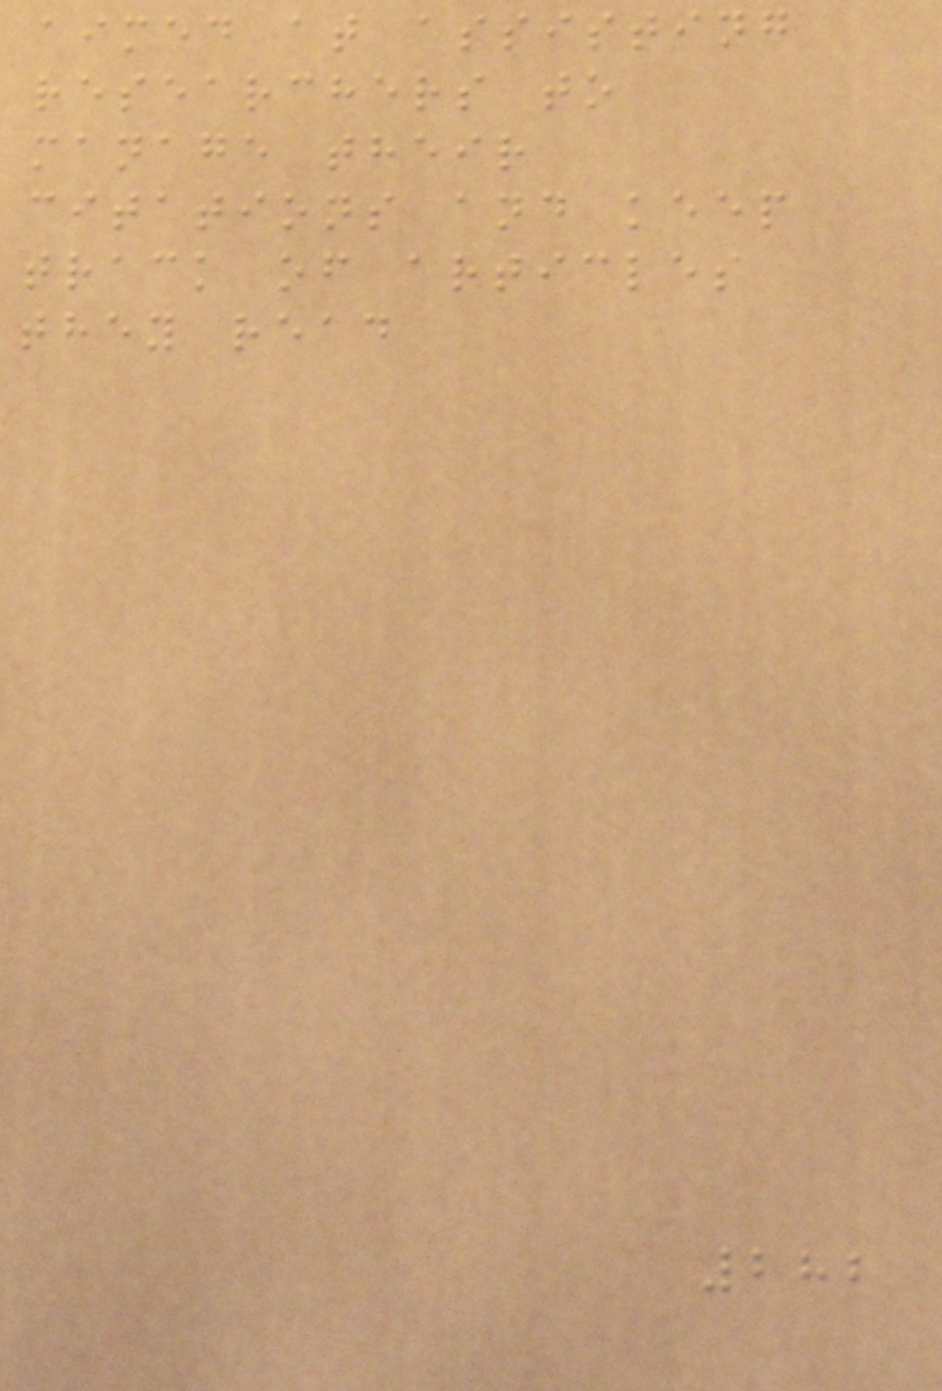aimed at assisting
researchers to
manage their
citations and keep
track of articles
they read
282
